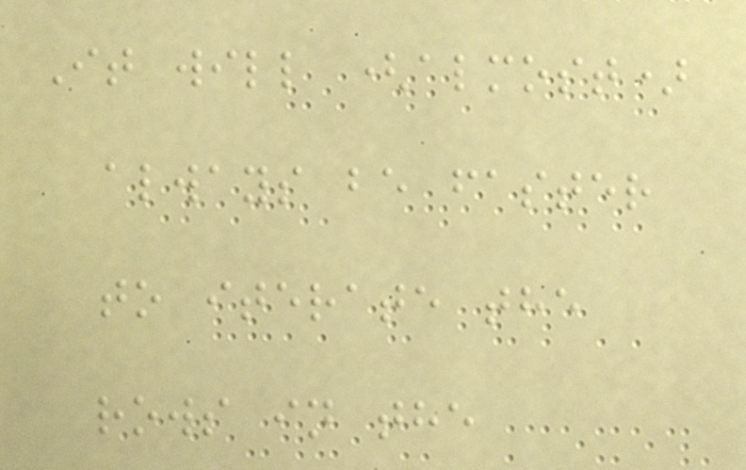It will (almost)
always be faster
to iterate the
rows in the
